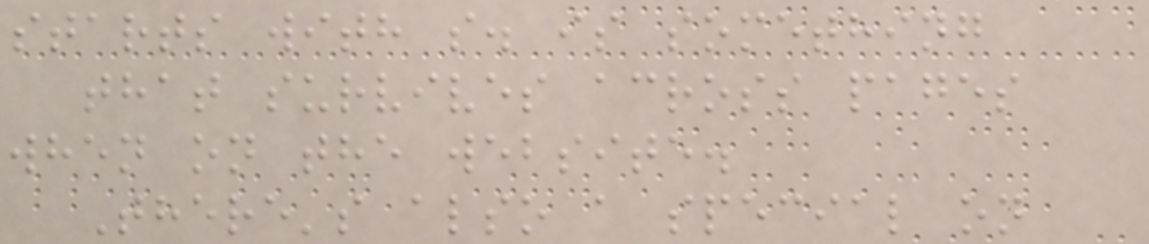starts with s. is something
that survives across pages
when on the website.
There's also a special on
